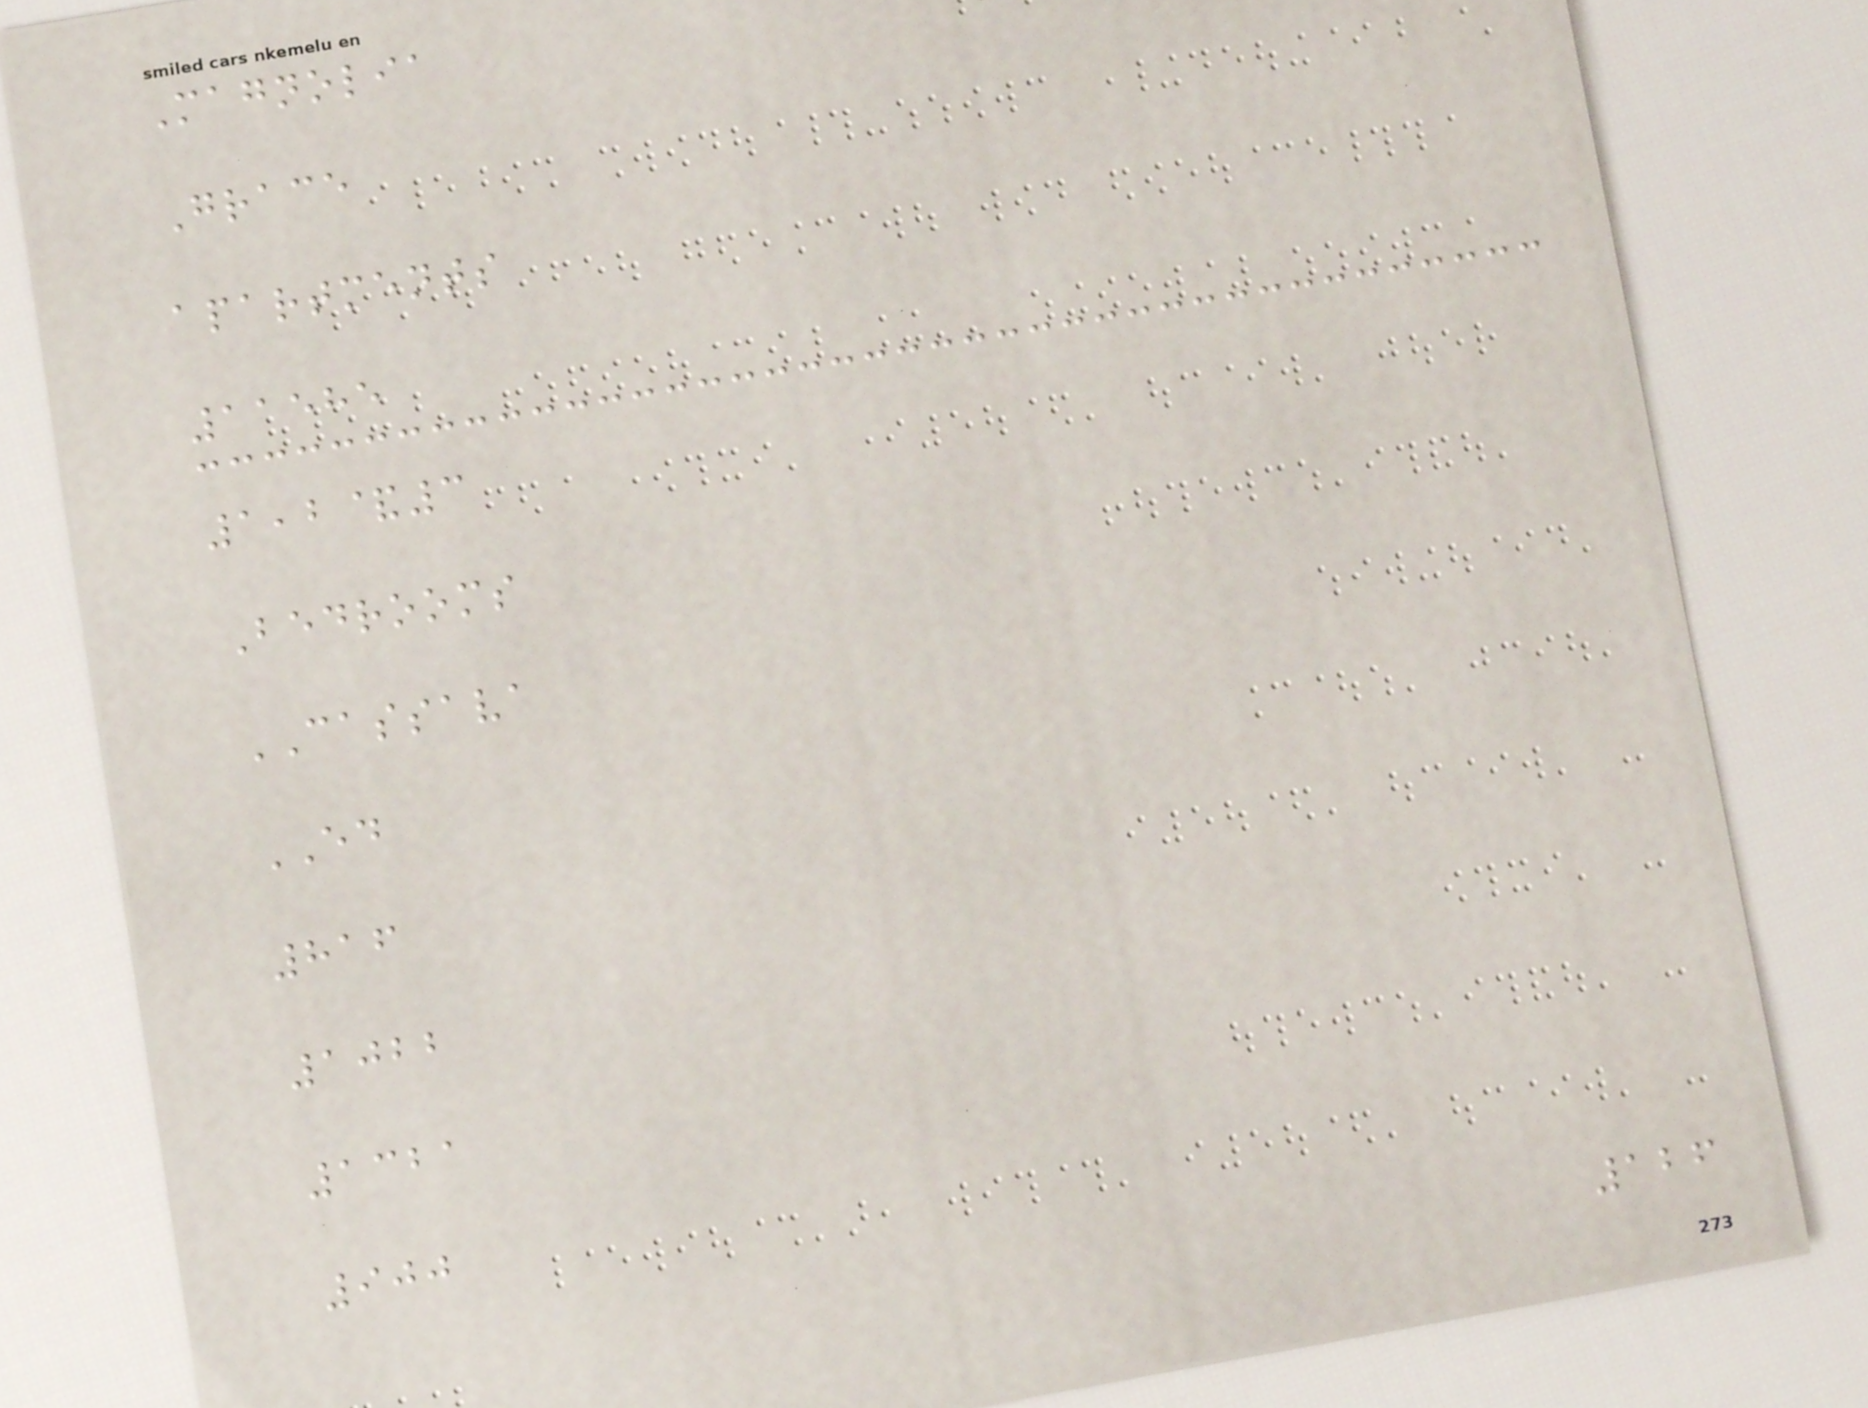Magnolia
Grace
apartments
11585
1,2&3
Bedrooms
CASSAVA
ED
816
1022
1321
900
126
